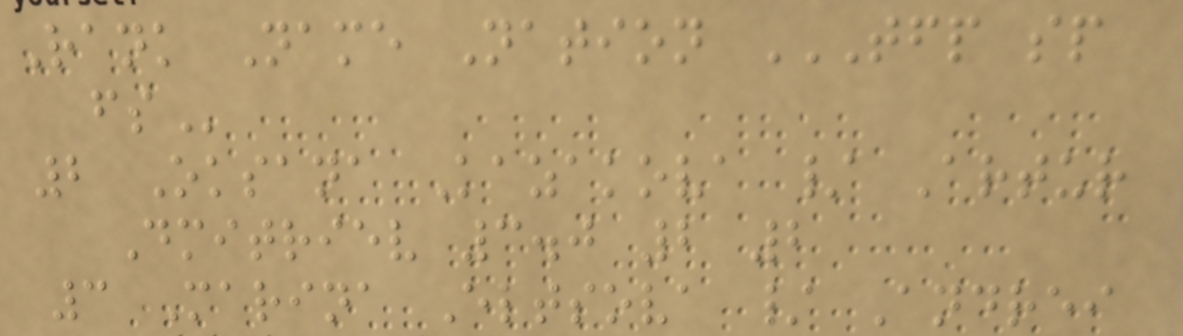Rank Name Nation TFP SP
FS
2 Oksana Kazakova / Artur
Dmitriev 3.0 2 2
3 Marina Eltsova / Andrei
